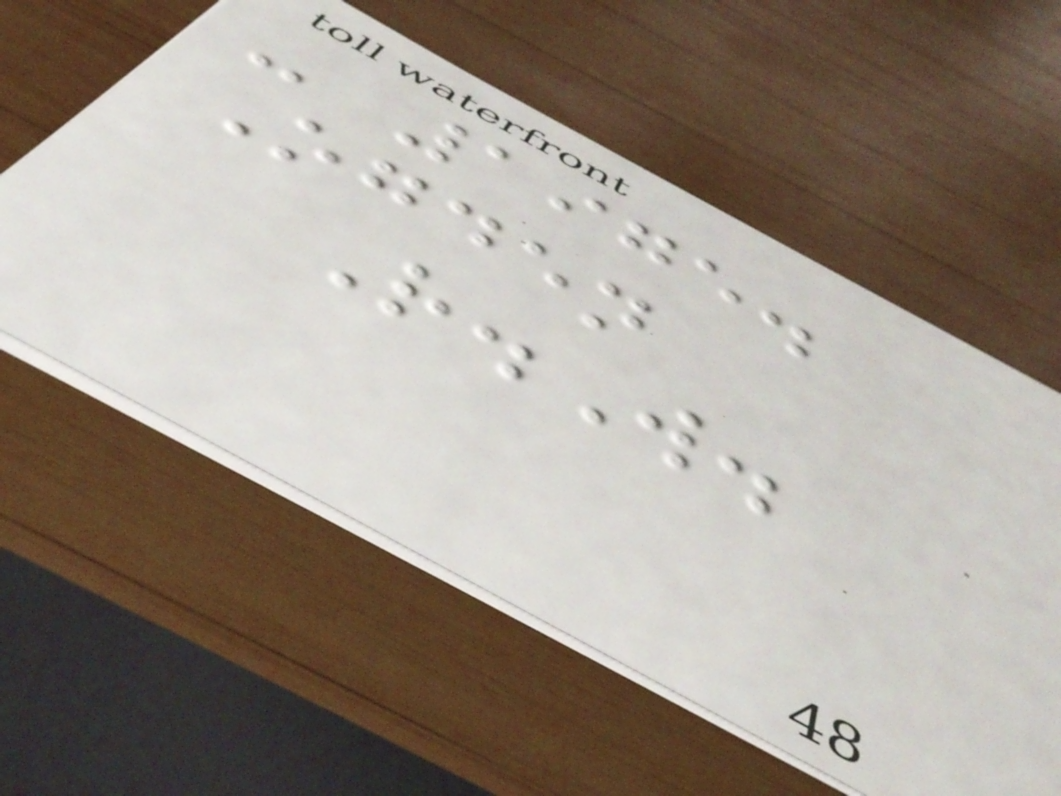- 1975.
Ogden
R.W.
